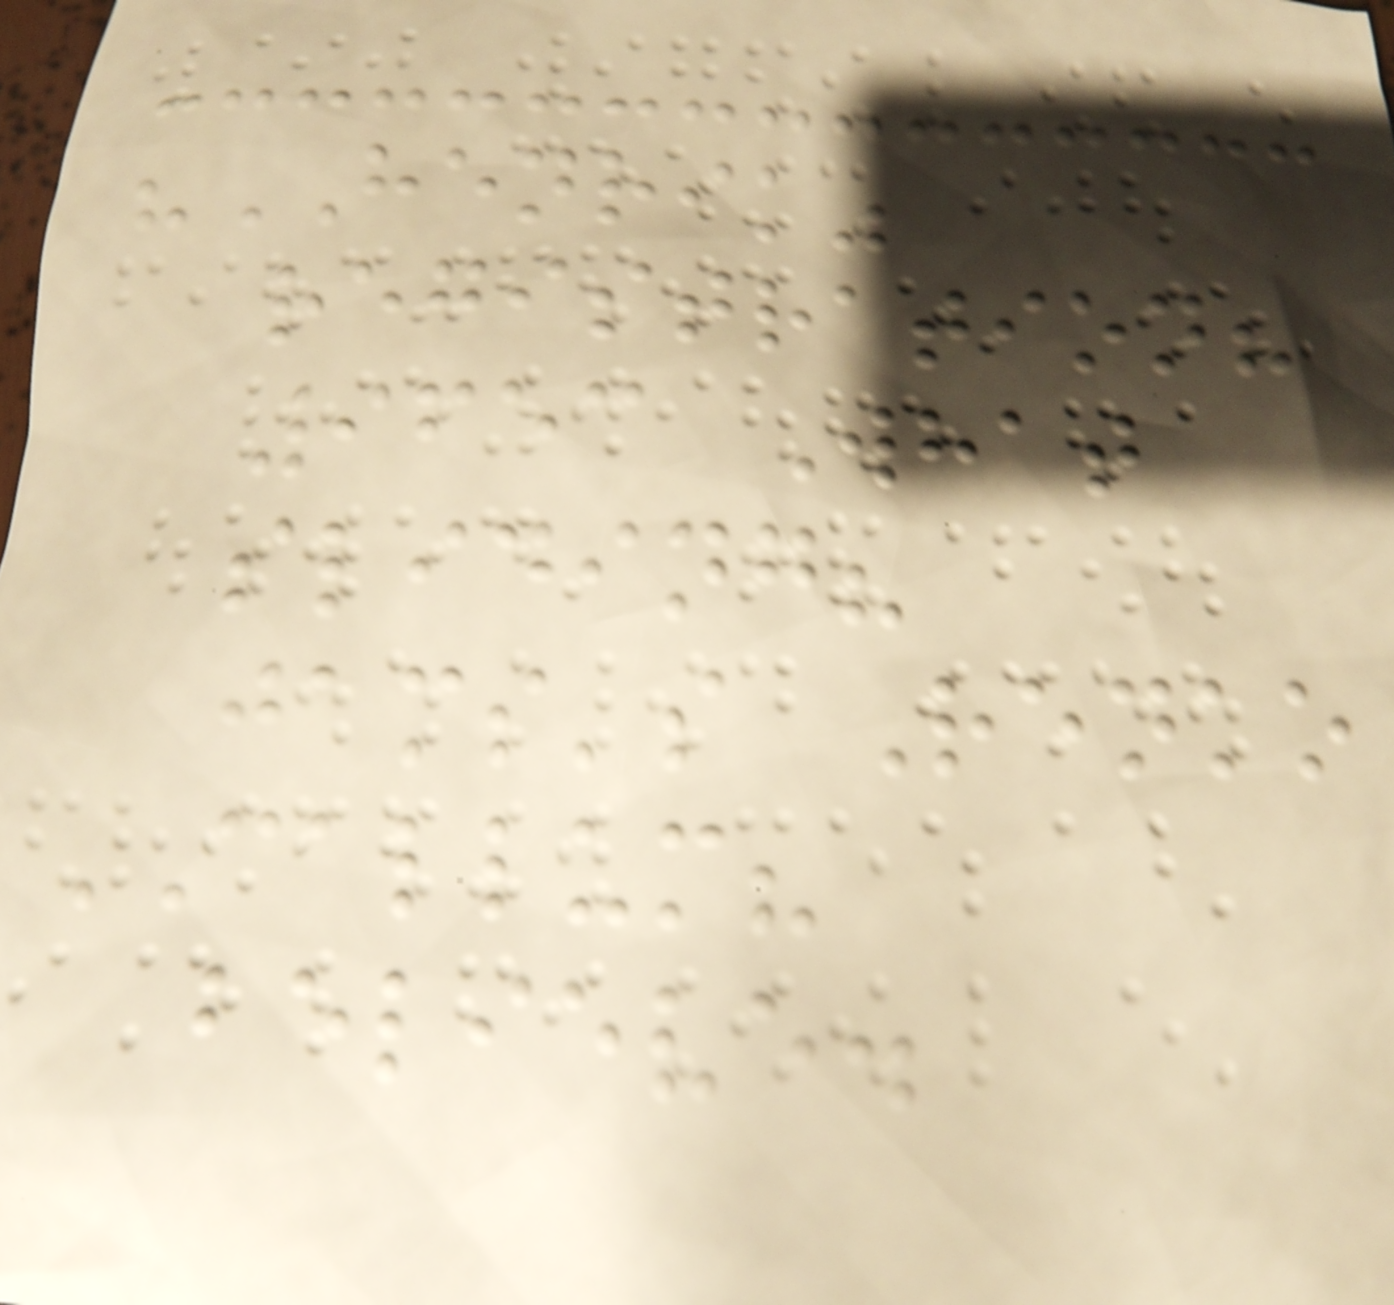"HENRIK"
registration?
9653 What
sliding?
jams's Renko
CALLUM?
believe.
